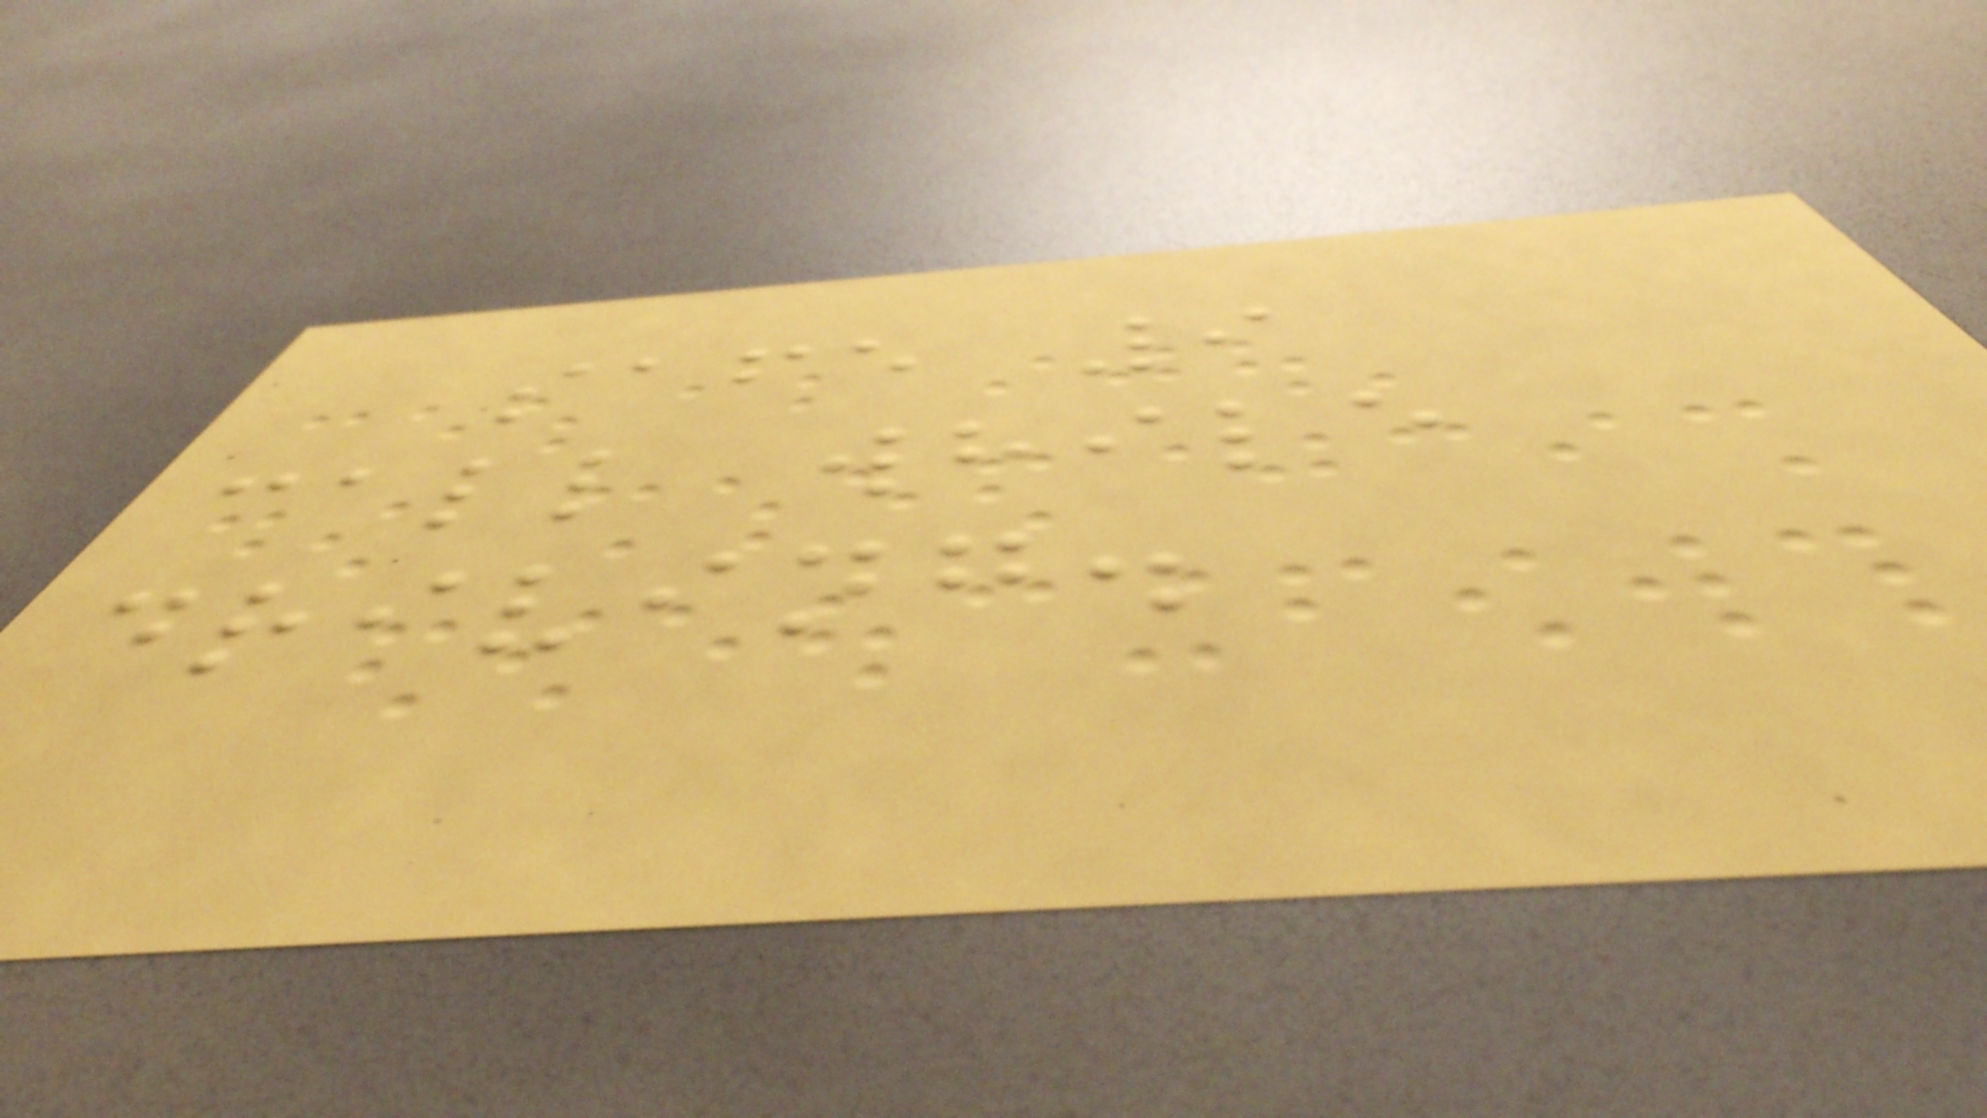safe 9
call while
driving.
